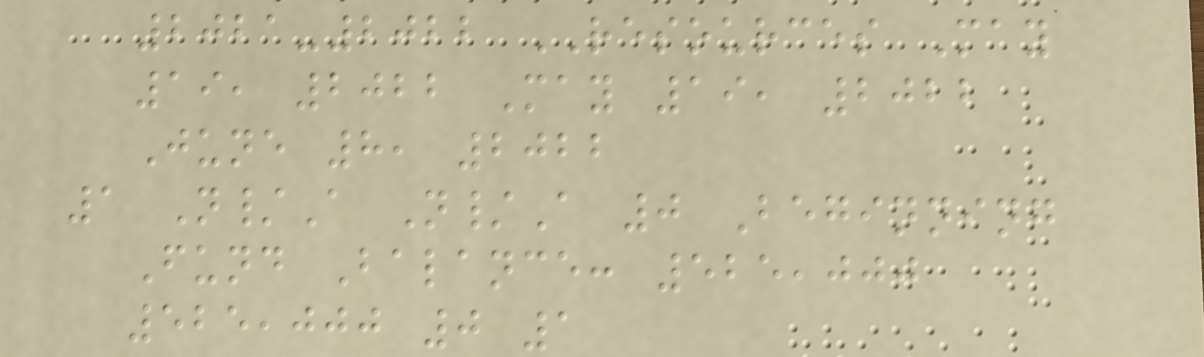2021-2022 RESOURCES May
19, 2022 May 19, 2022
June 8, 2022
1 N/A N/A 0 Beginning
Fund Balance: 525,000
525,000 0 1
